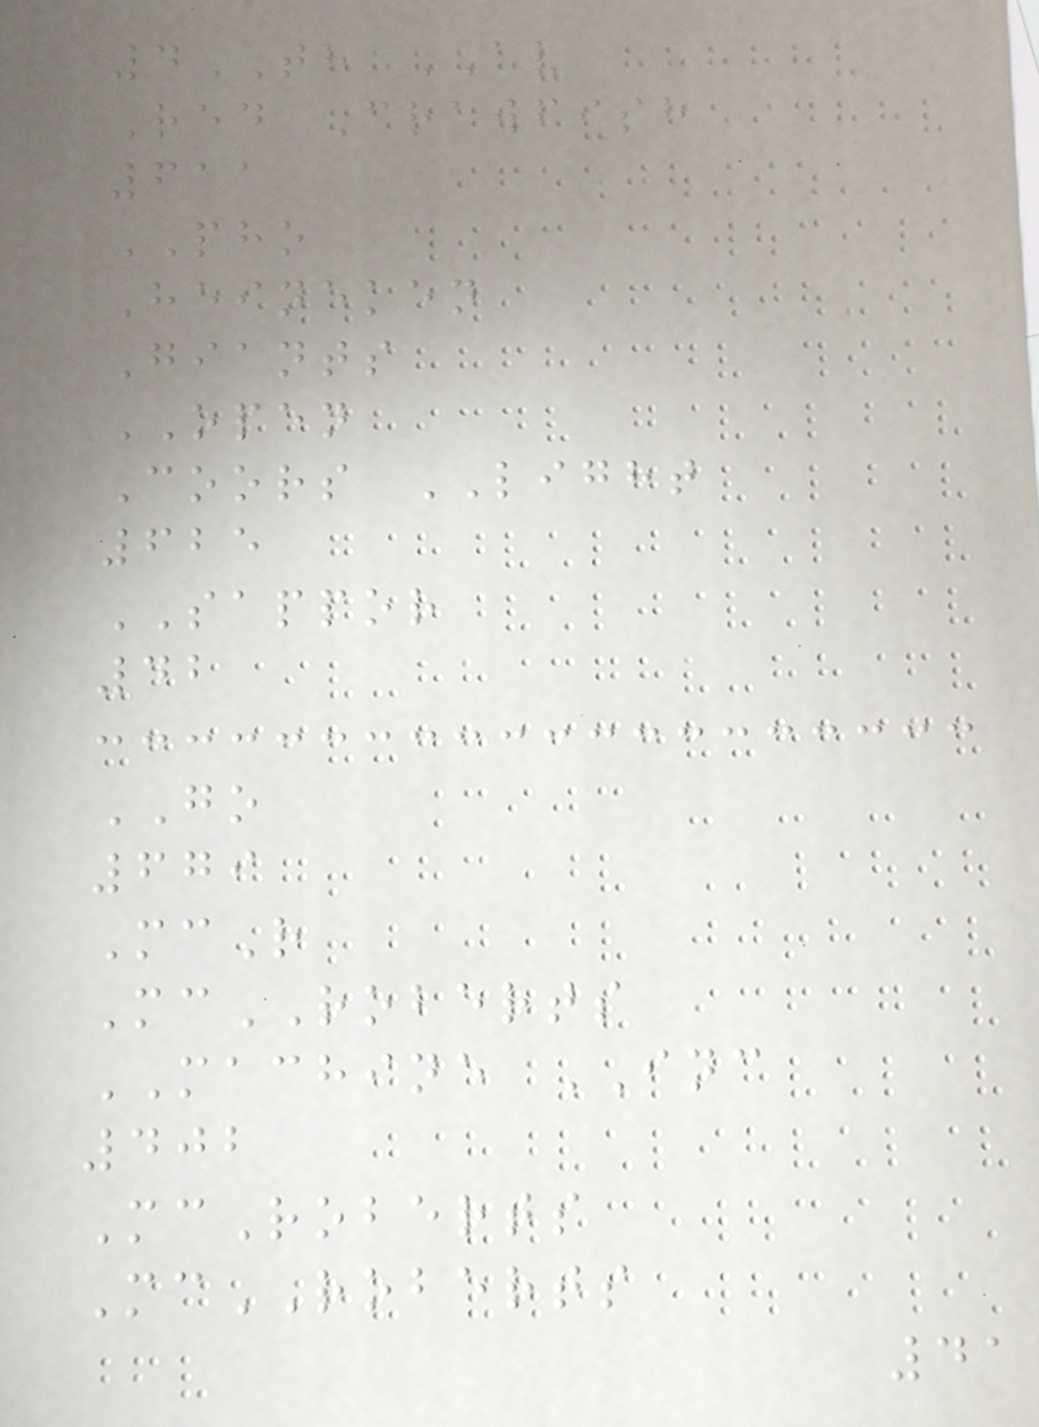4TH AV
Red Crawfish
611
PHO
Heineken
Giants
OPEN
Coors LIGHT
625
SAPPOR
42
GO
679
McR
McROBERTS
MACHINE INC
402
McRoberts
McROBERTS
41
